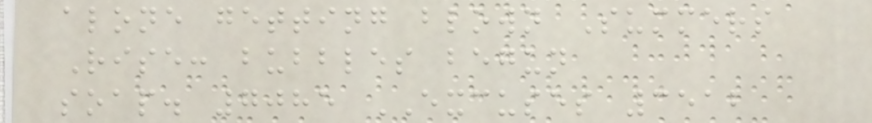alone getting blown Summers
Rise: bubbles begun
soap. 7085 EXCUSES 3512
